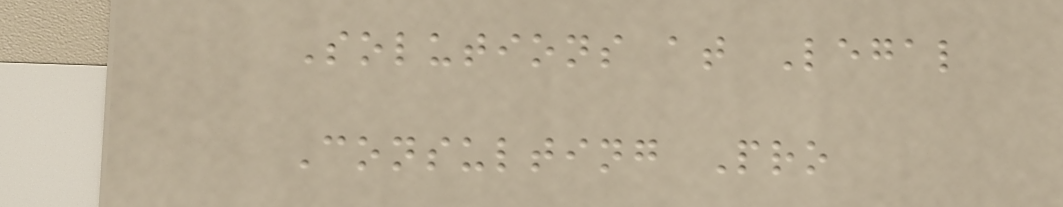Solutions at Legal
Consulting Pro
